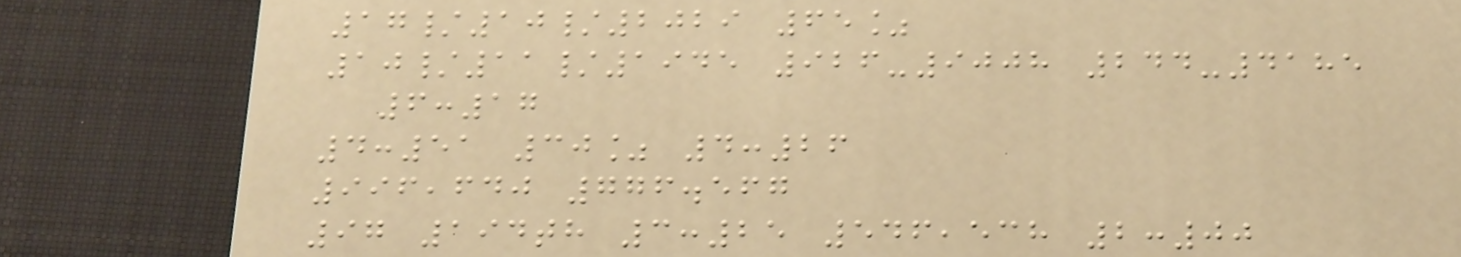17/10/2029 65%
10/11/1945 926-9008 244-4185
6:17
4:51 30% 4:26
996,640 776.567
97 194th 3:25 546,538 2:00
